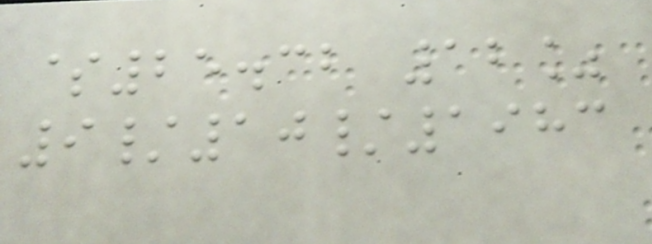$25.32 12%
9/10/1983
